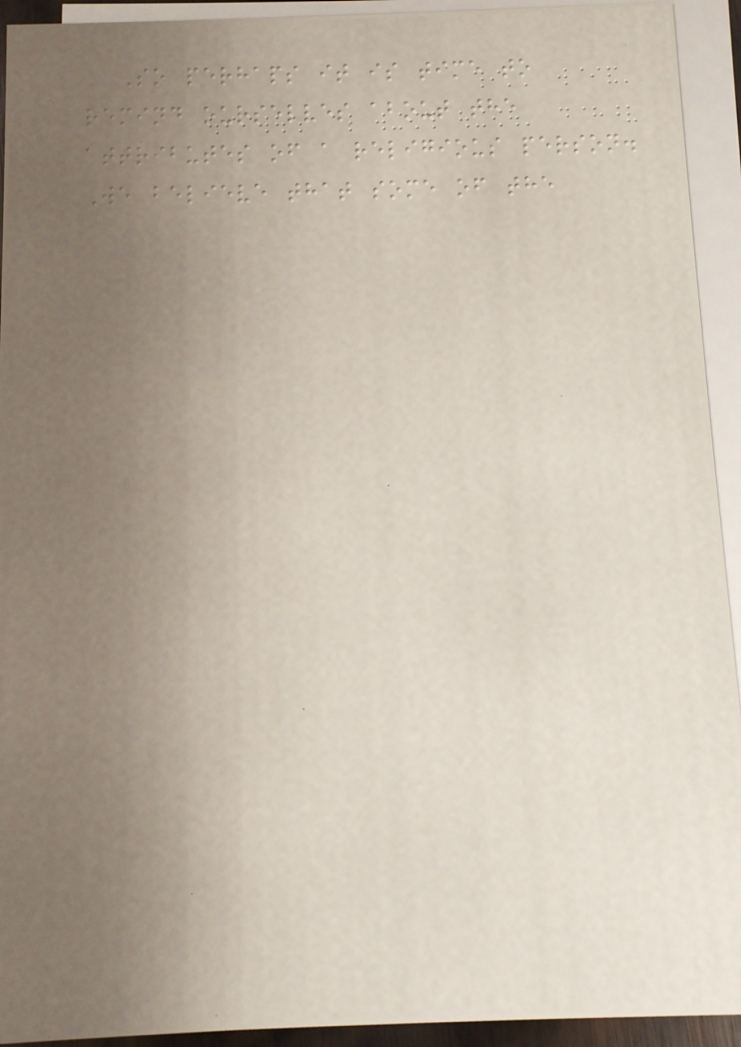So perhaps it is time to
remind ourselves about the
attributes of a religious person.
We believe that some of the
